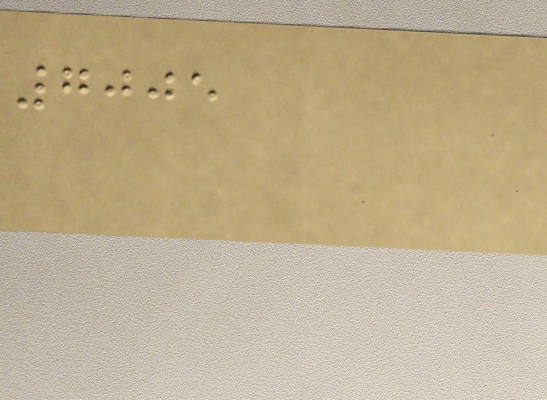7005
